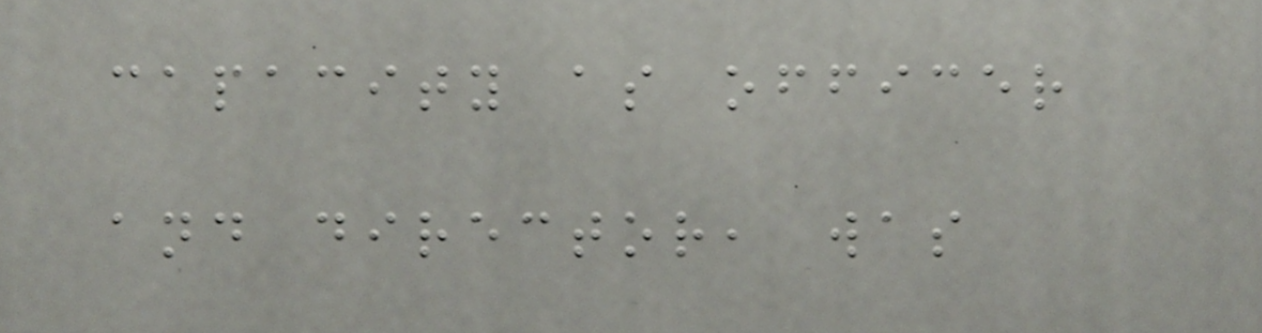capacity as officer
and director, was
